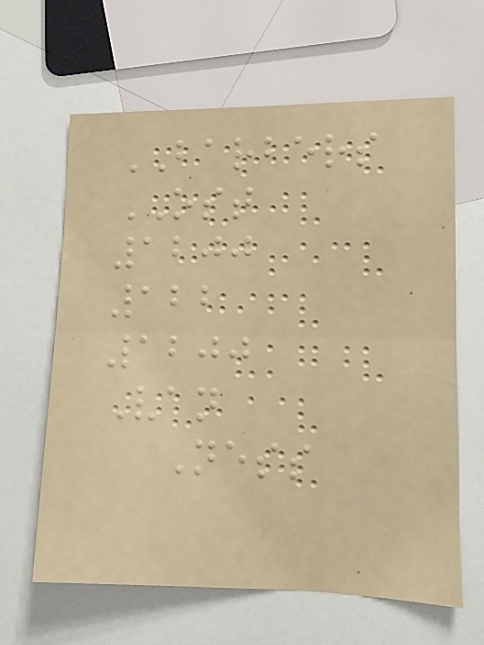BARBERS
OST
1200
122
1200
Van
Ness
